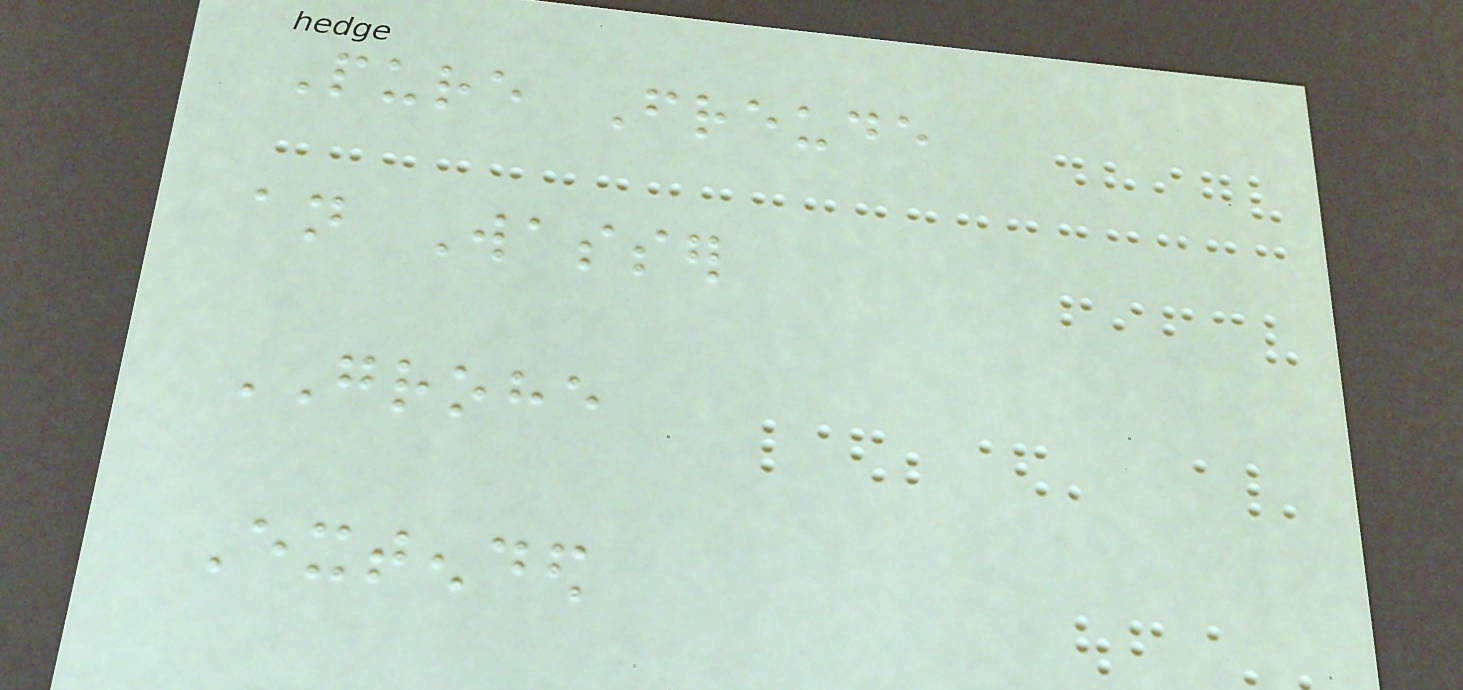Pure Freude
an Wasser
GROHE
Extended
